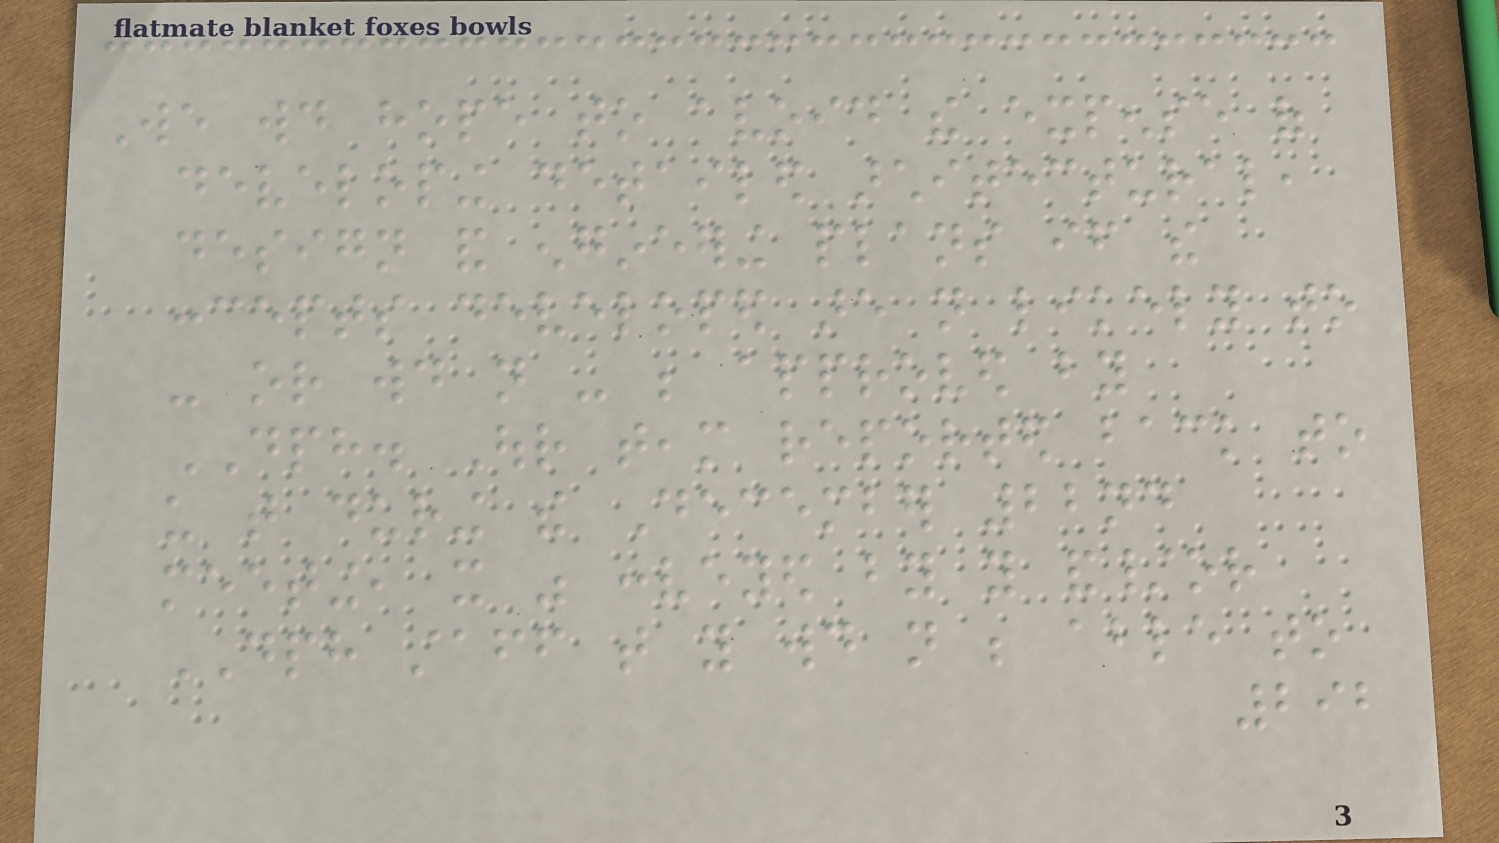We would hope to avoid the expense of
developing detailed architectural,
design and engineering plans if the
concepts developed are not likely to
- or would not - be approved by
DPH. Our team reported back to
us that during the December 22nd
meeting, it was conveyed by you and/or
DPH staff that you would not be able to
292
